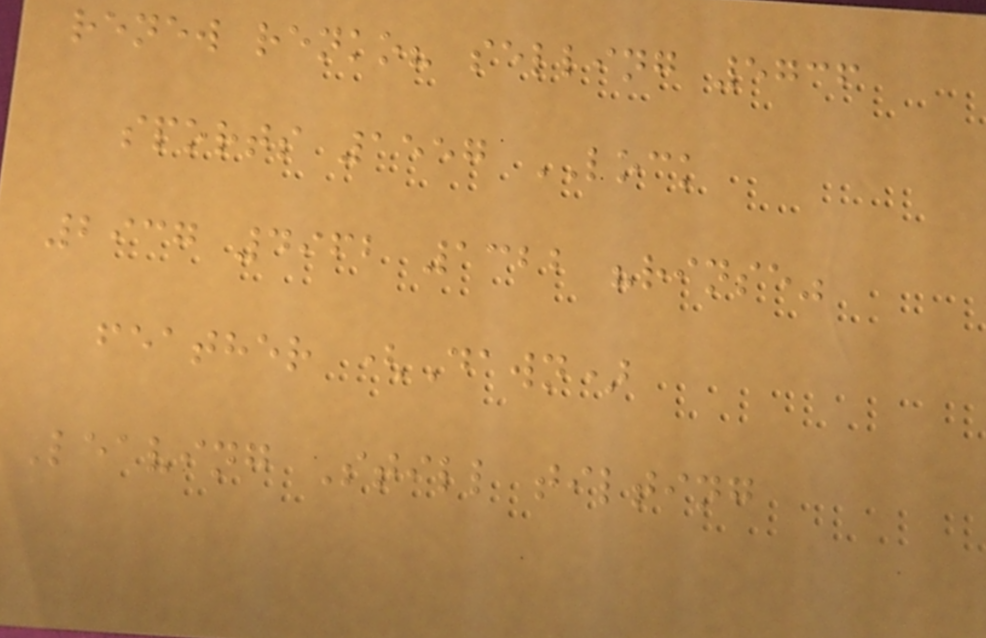renew renko? selling 5736
sports 1557 LOCK
2937 4962 1322 "rinse"
feather (Dawn)
Leaving Still tilting
